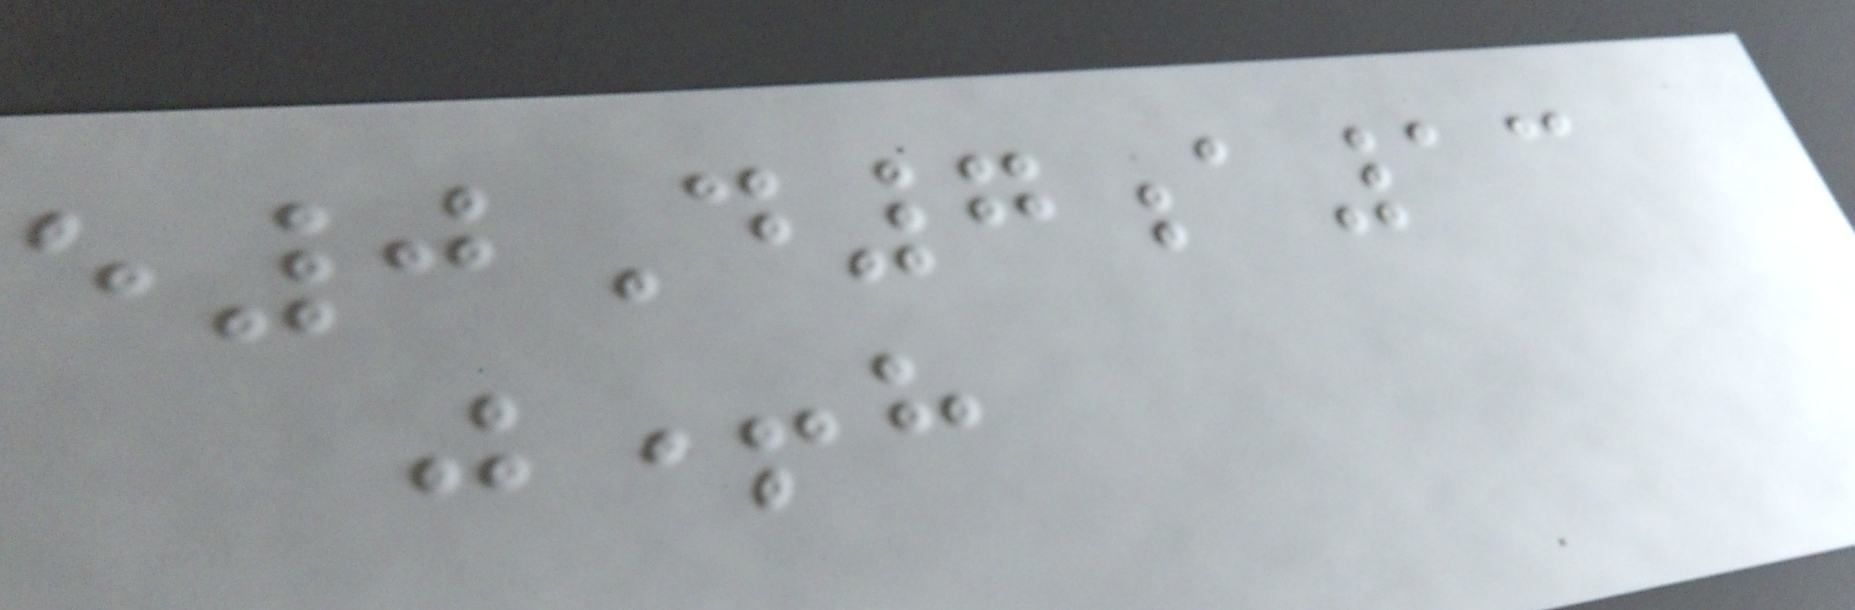e0D7a13
j+h
